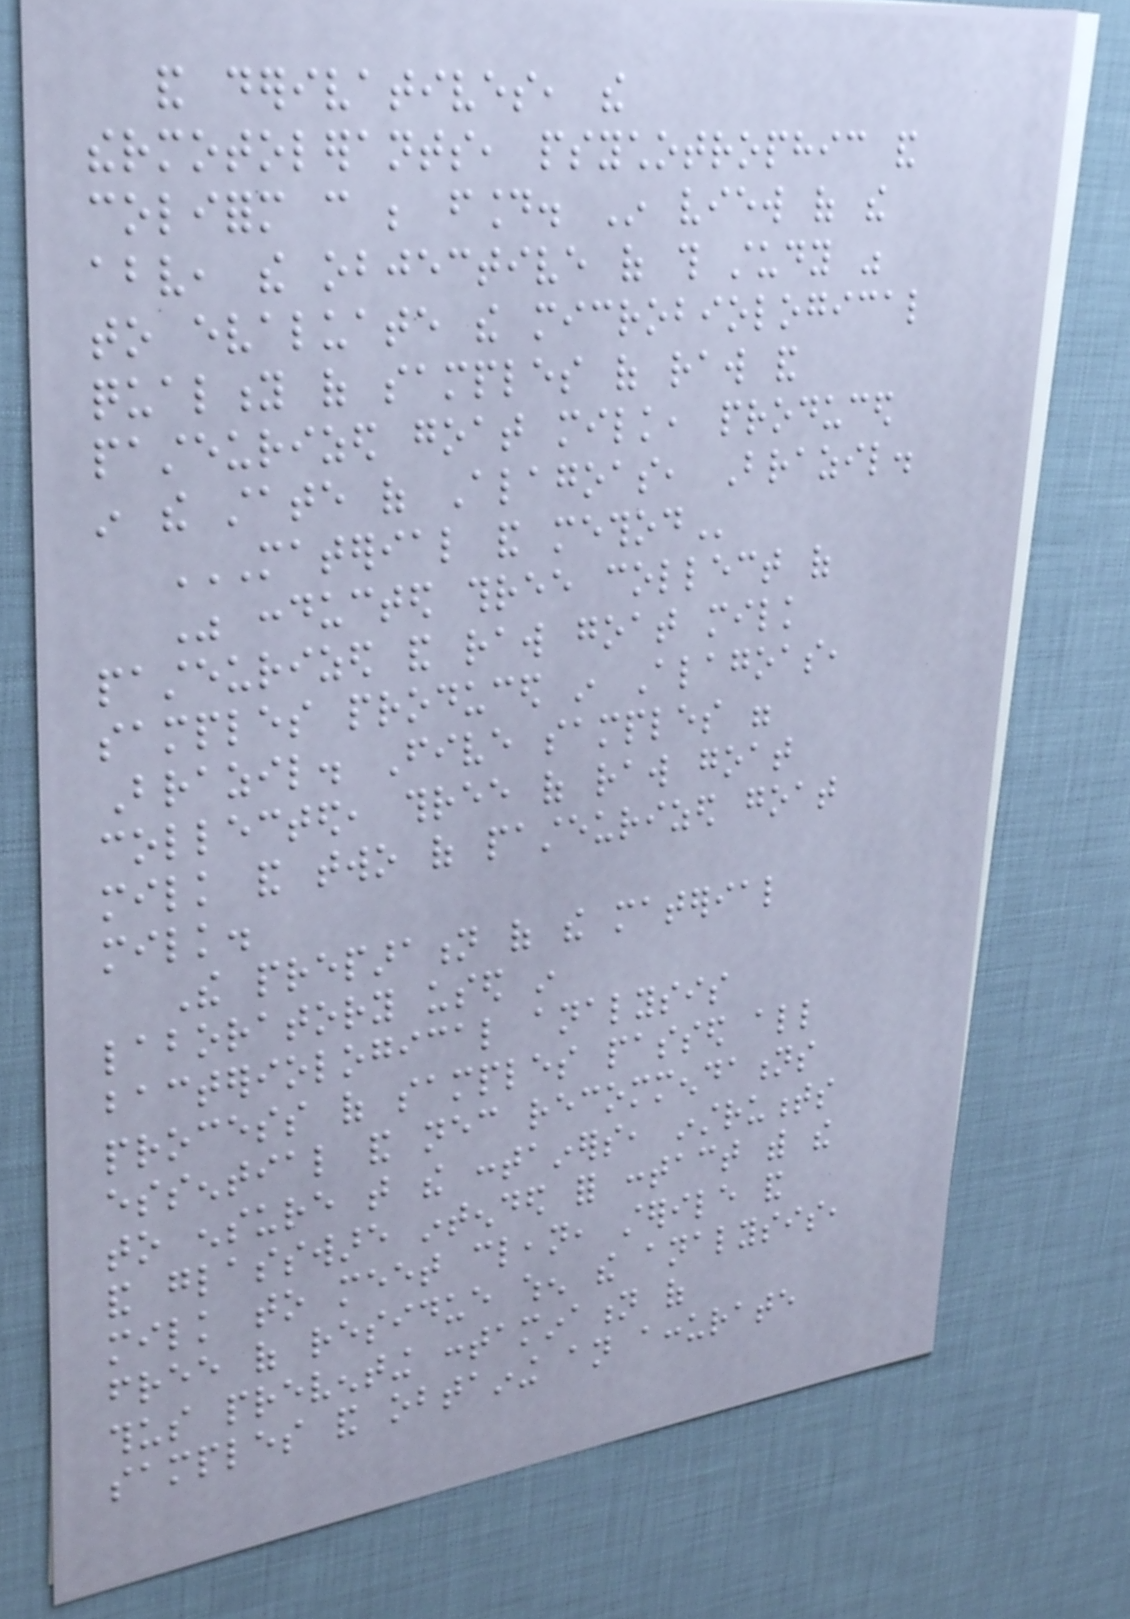and derivatives, the
thermotolerants, psychotrophic and
coliform can be found. In view of the
above, the objective of this study was
to evaluate the microbiological
quality of samples of raw and
pasteurized goat milk, produced
in the state of Alagoas, Brazil.
MATERIAL AND METHOD
Was conducted three collect of
pasteurized and raw goat milk
samples produced in Alagoas,
Brazil. Five samples were
collected, three of raw goat
milk and two of pasteurized goat
milk.
The preparation of the material
laboratory used in
bacteriological analysis
process of samples passed all
essential and necessary recommendations
to ensure that the containers, instruments
and glassware intended for contact with the
milk to meet clean, sterile and
free of residue when the analysis,
thus preventing contamination of
samples and obtaining an accurate
